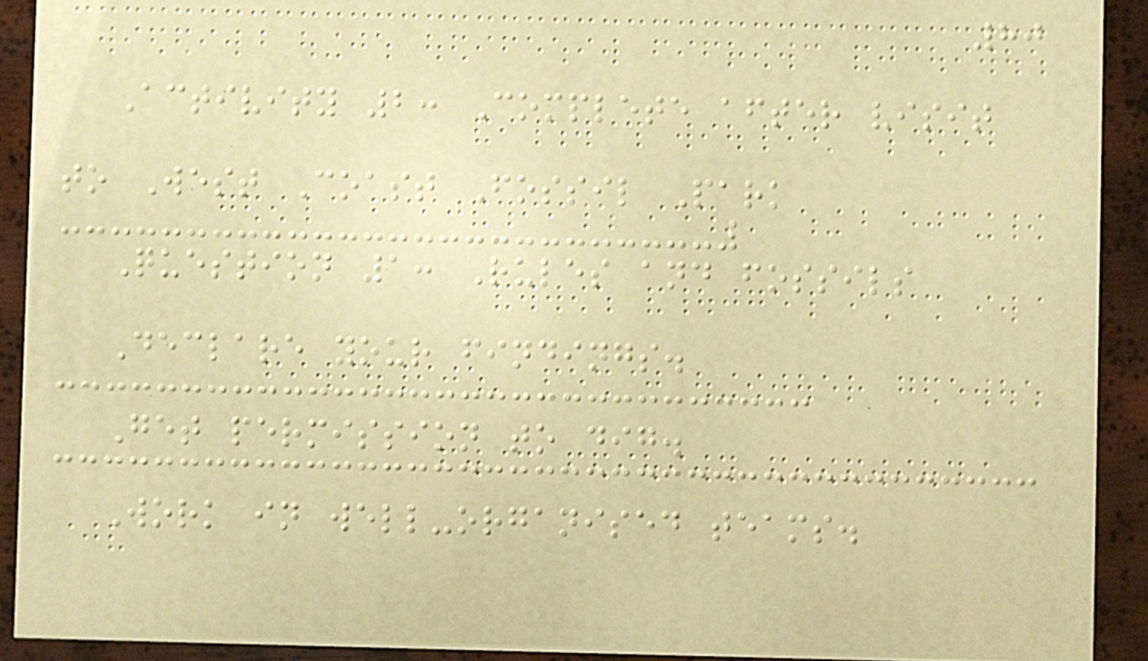80
Activity 2: Complete after visit
to West Coast Fossil Park
Question 1: Rules and fossils
Declare your findings.
Get permission to dig.
Work in well-organised teams.
